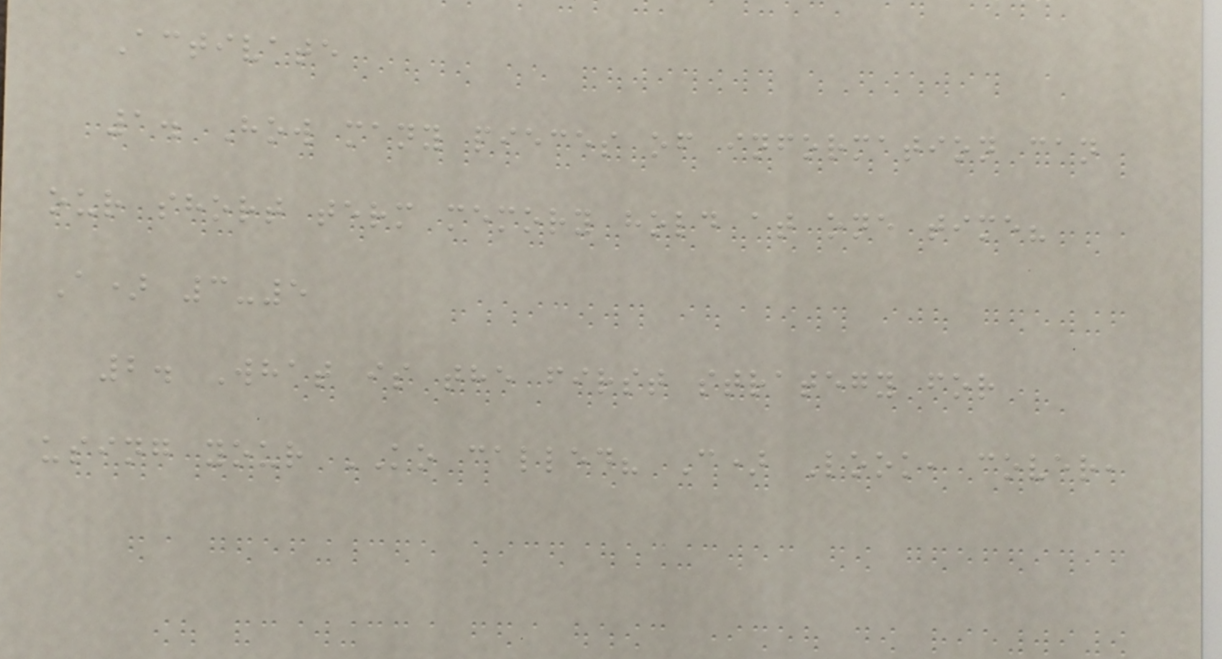Activate
1. How many pieces of information can
our short term memory hold at one time?
A) 3-5
2. What is the first strategy for
using your KO called? C) Look, cover,
